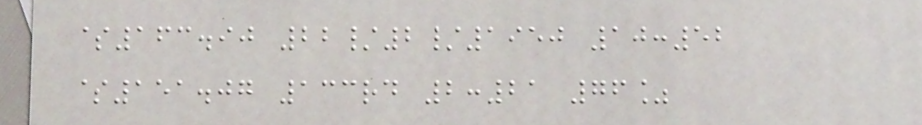$163.90 22/2/1950 10:52
$151.07 133rd 2:21 76%
